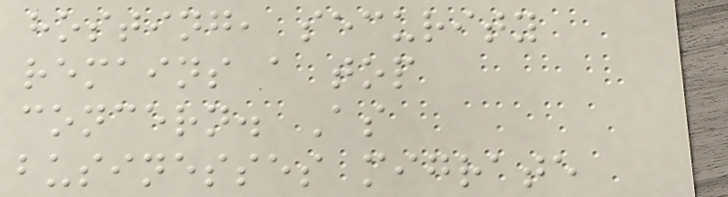hosting, security
remains a top
concern. As
businesses migrate
